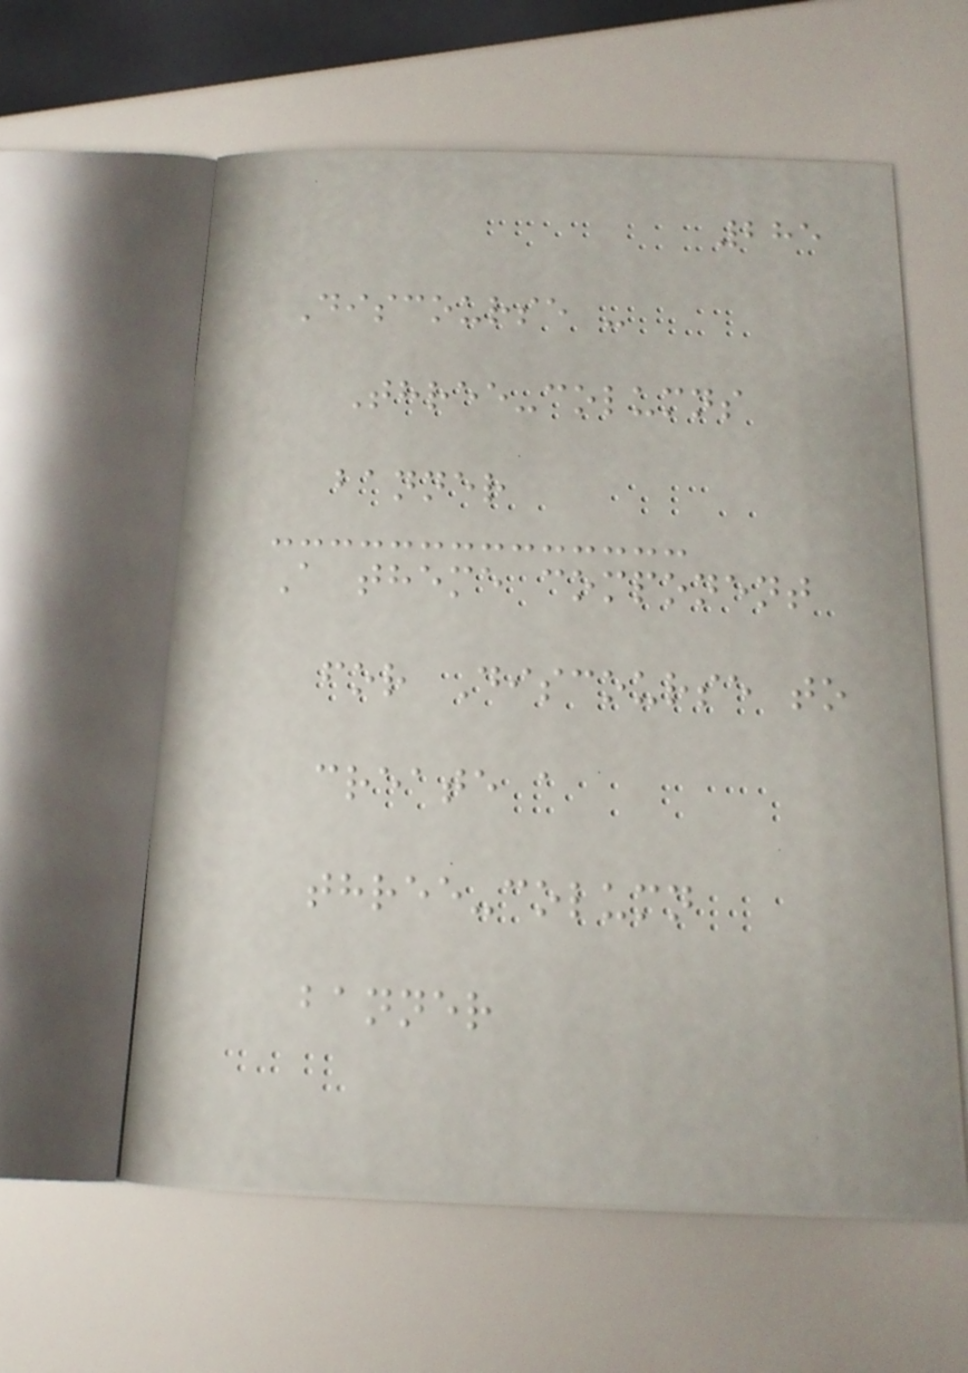285
Discourse -
Three-columns
banner
A theme component
for Discourse to
create a
three-column
banner
